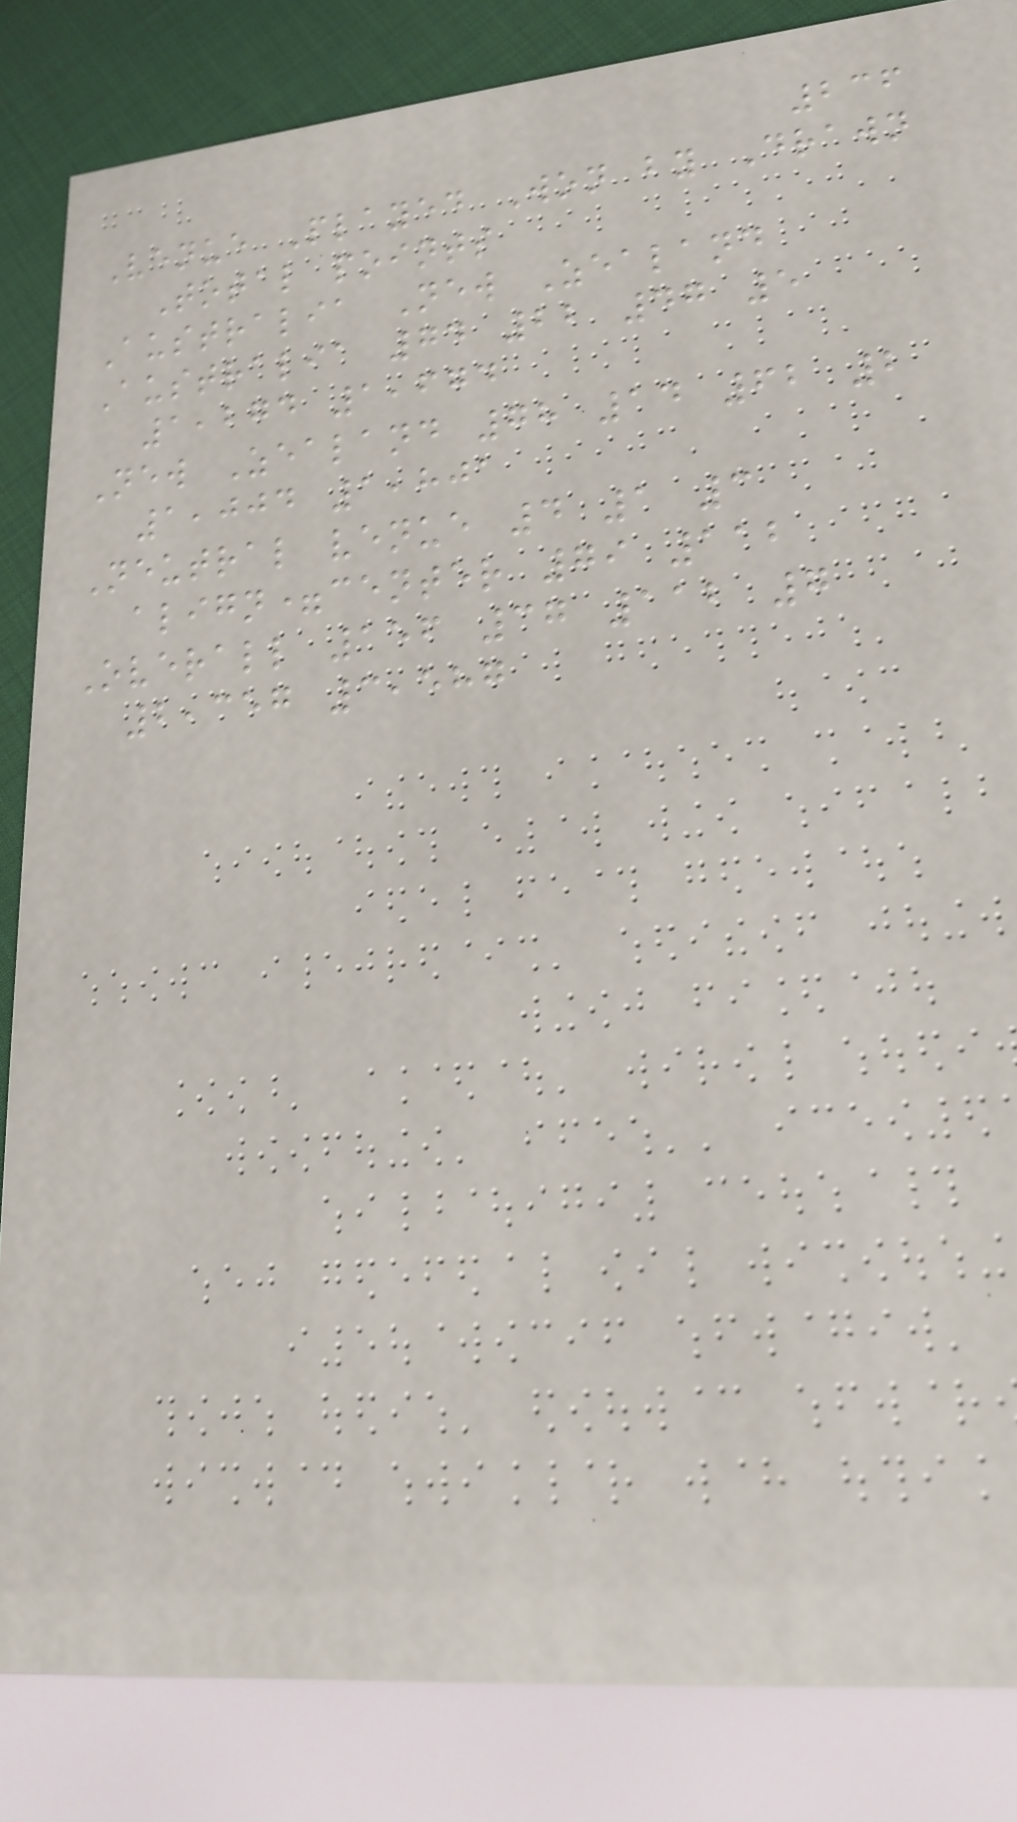236
Venue Played Won by Drawn
Total points
Australia New Zealand
Australia 74 22 47 5
1,274 1,674
New Zealand 78 14 62 2
1,004 1,801
Neutral venue 4 1 3
align=center 79 112
Overall 156 37 112 7
2,357 3,587
